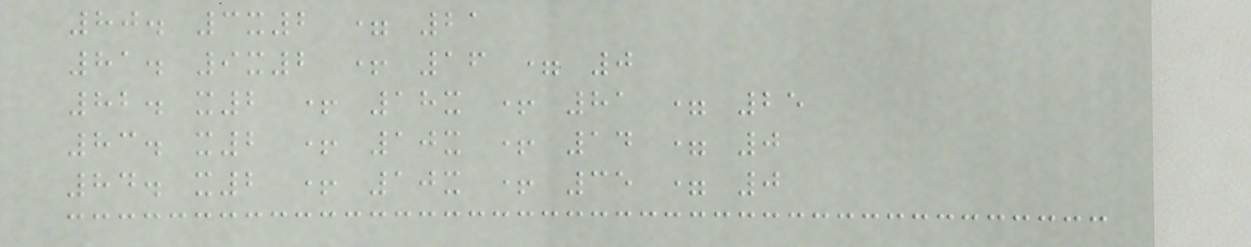80. 3x2 = 21
81. 9x2 + 16 = 0
82. x2 + 18x + 81 = 25
83. x2 + 10x + 14 = 0
84. x2 + 10x + 35 = 0
